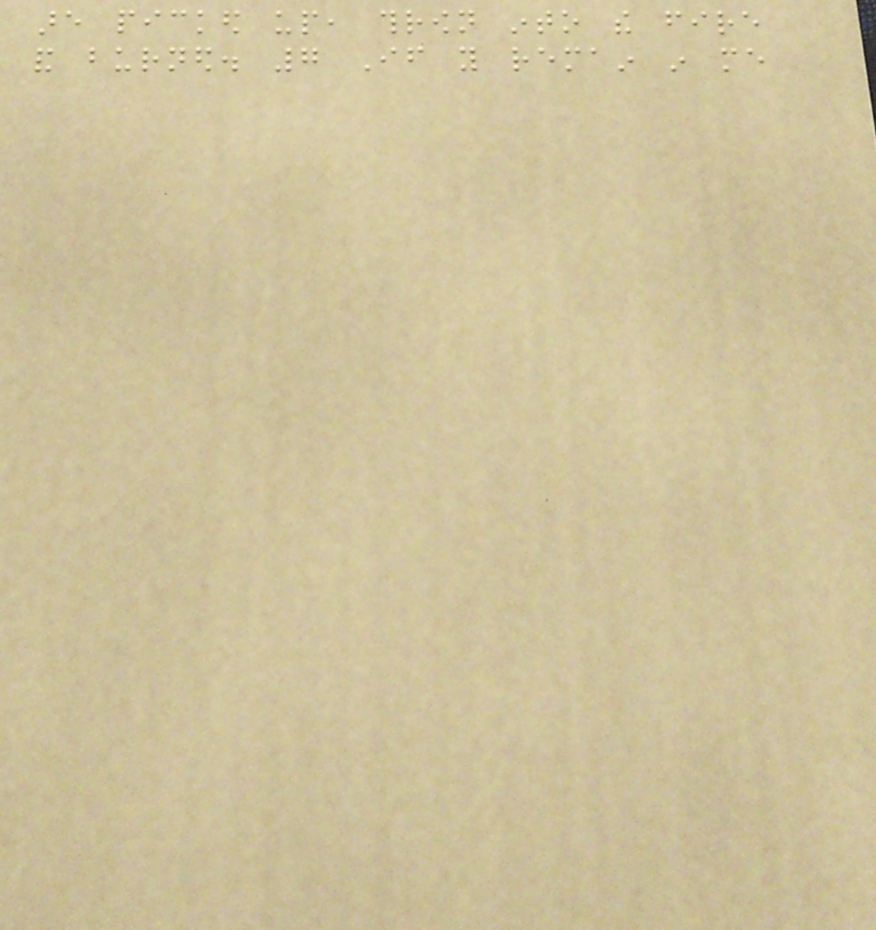are picked up, thrown into the fire
and burned. 7 If you remain in me
